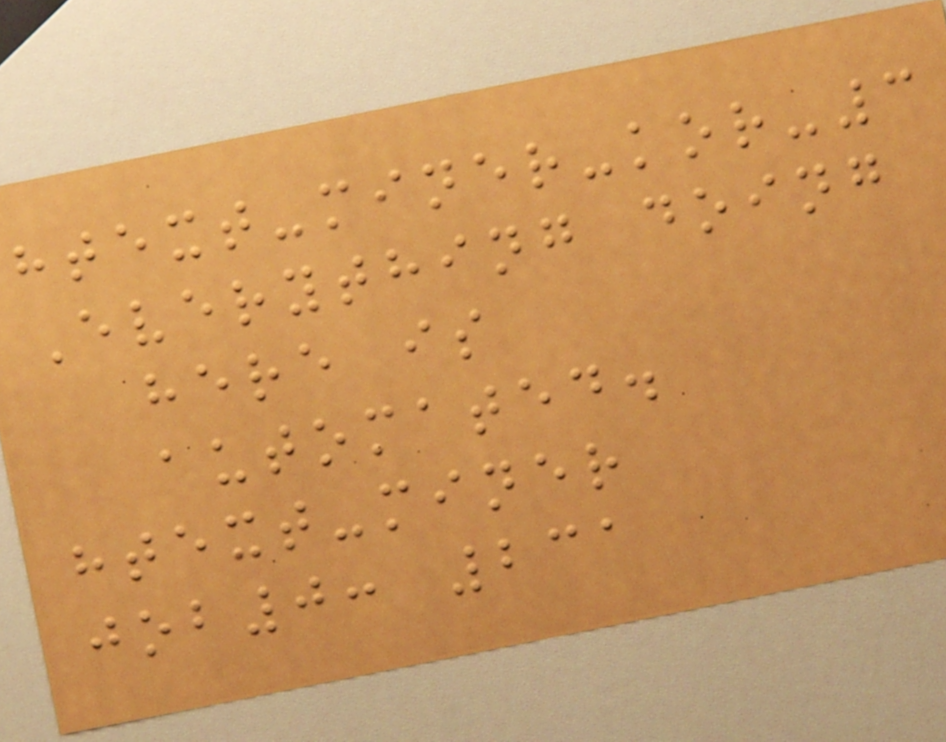htext-miner-kor-3
Everything doing
here is
automated.
htext-miner
job0: 231
